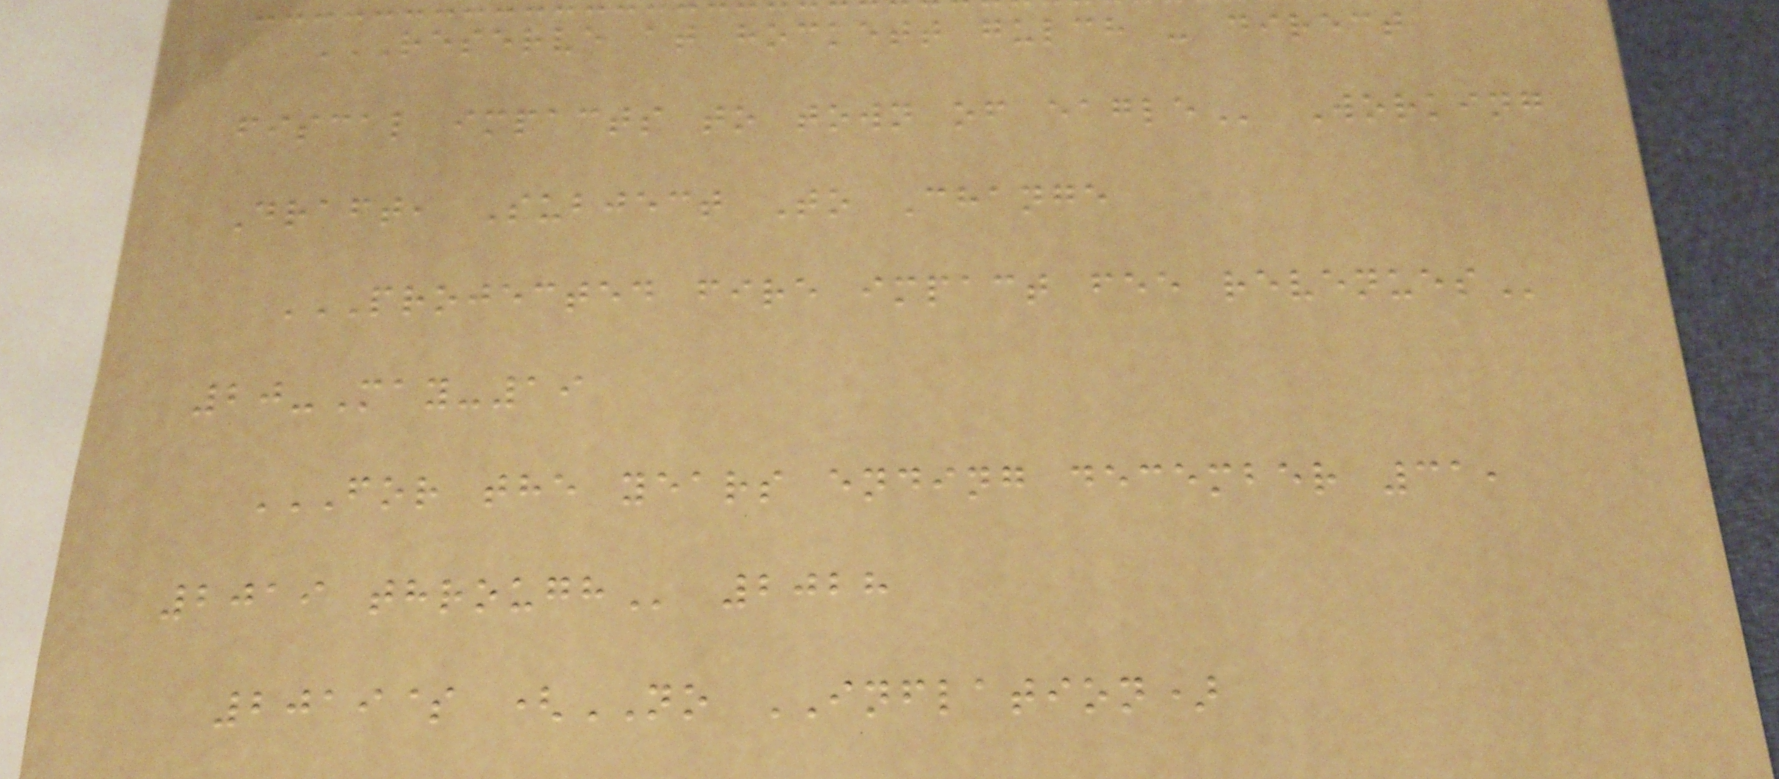RESERVE AT HOCKETT GULCH - DIRECT
FISCAL IMPACTS TO TOWN OF EAGLE Working
Draft, Subject To Change
PROJECTED FIRE IMPACT FEE REVENUES
20-May-19
FOR THE YEARS ENDING DECEMBER 31,
2019 THROUGH 2028
2019$ (NO INFLATION)
